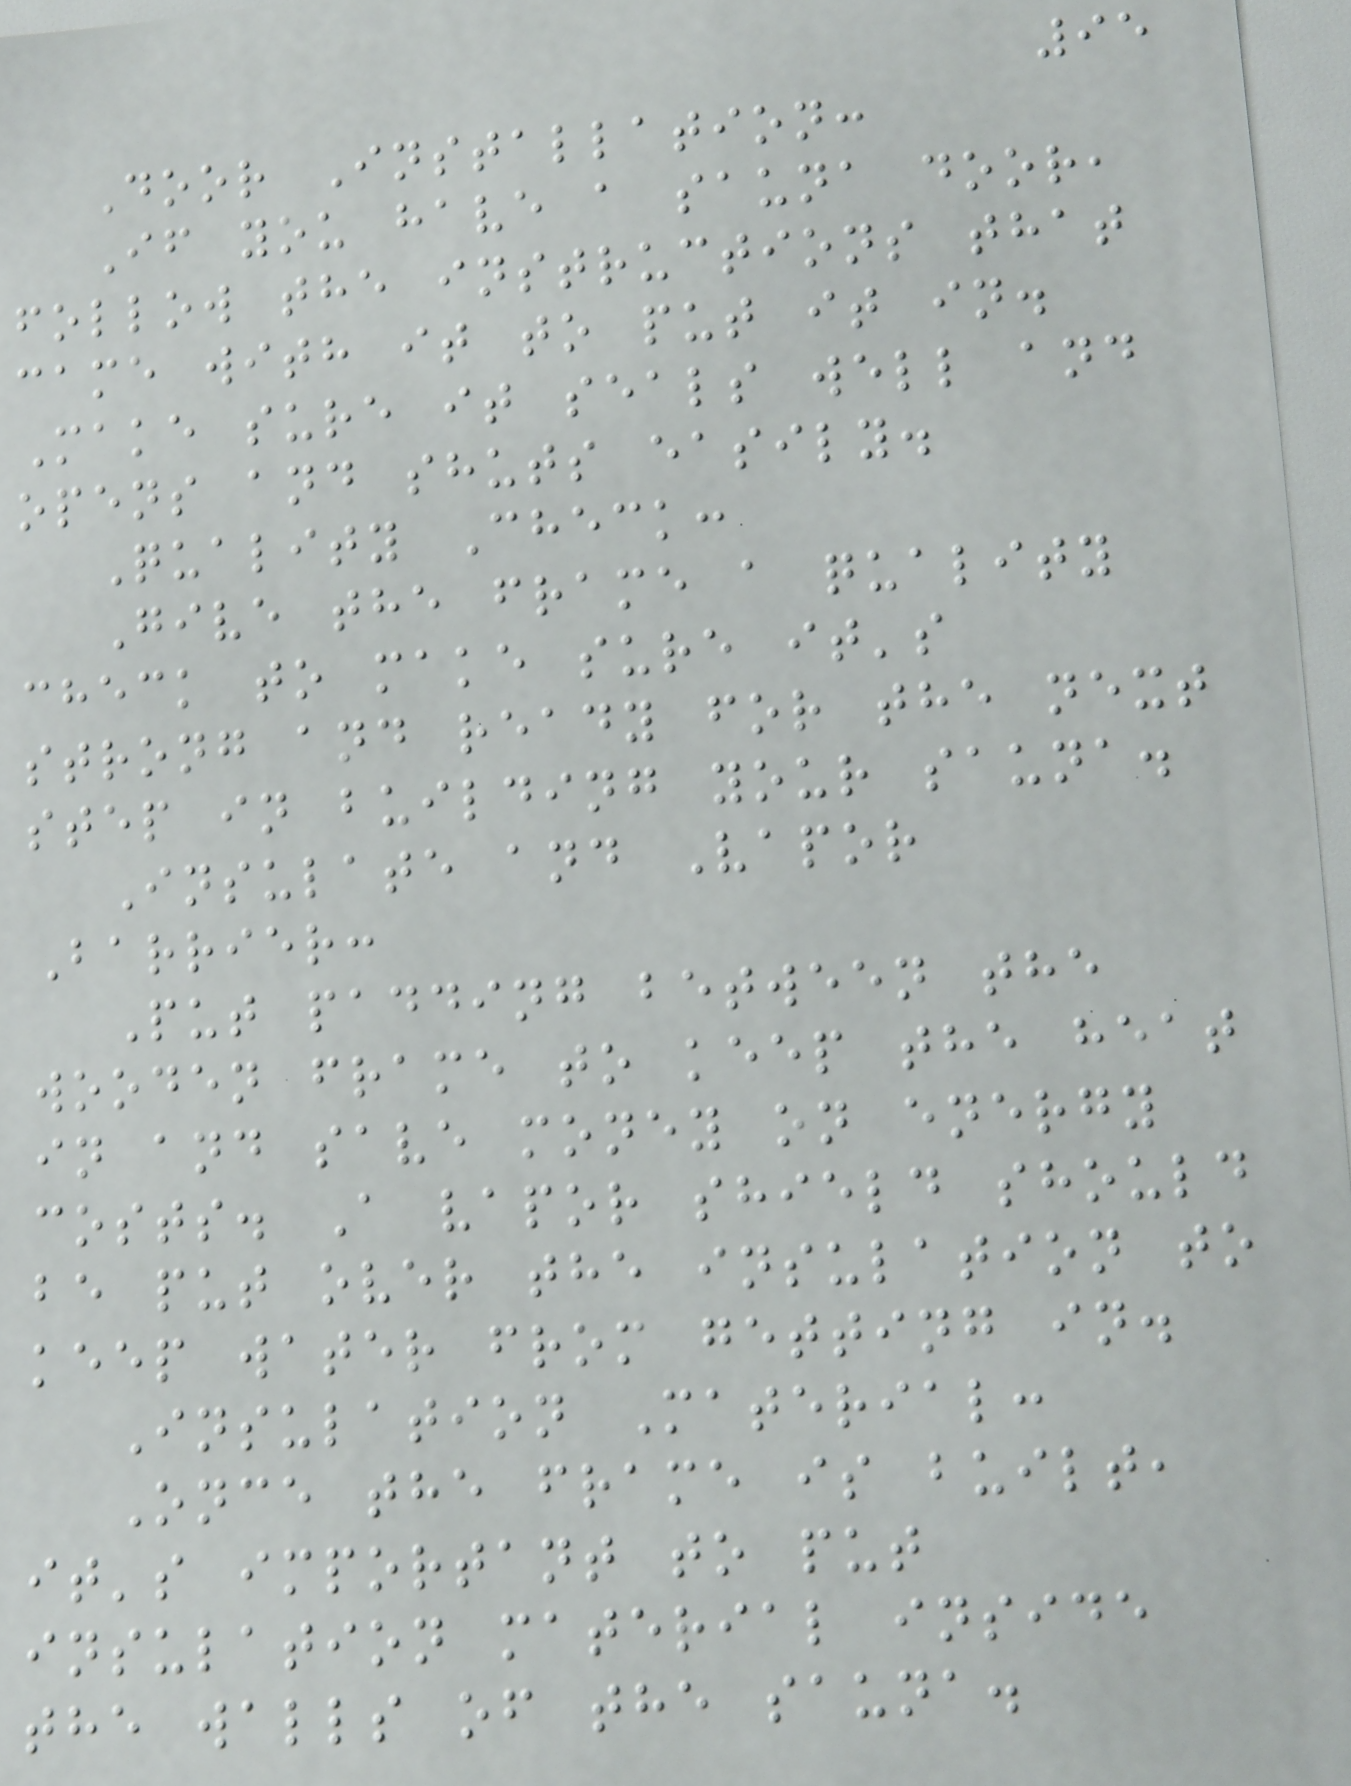95
Door Installation:
If you have a sauna door,
follow the instructions that
came with it to put it in.
Make sure it seals well and
opens and shuts easily.
Quality Check:
Give the frame a quality
check to make sure it's
strong and ready for the next
step in building your sauna.
Insulate and Vapor
Barrier:
Put padding between the
wooden frame to keep the heat
in and save money on energy
costs. A vapor shield should
be put over the insulation to
keep water from getting in.
Insulation Material:
Once the frame is built,
it's important to put
insulation material inside
the walls of the sauna.
